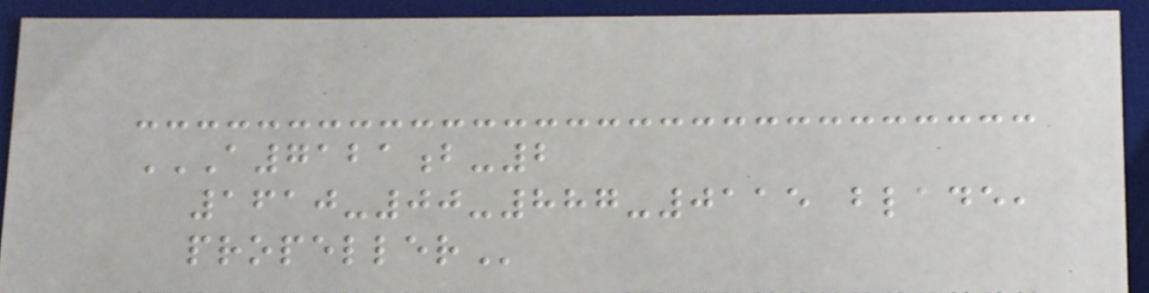A7121B-2
1610-00-887-0115 BLADE,
PROPELLER
